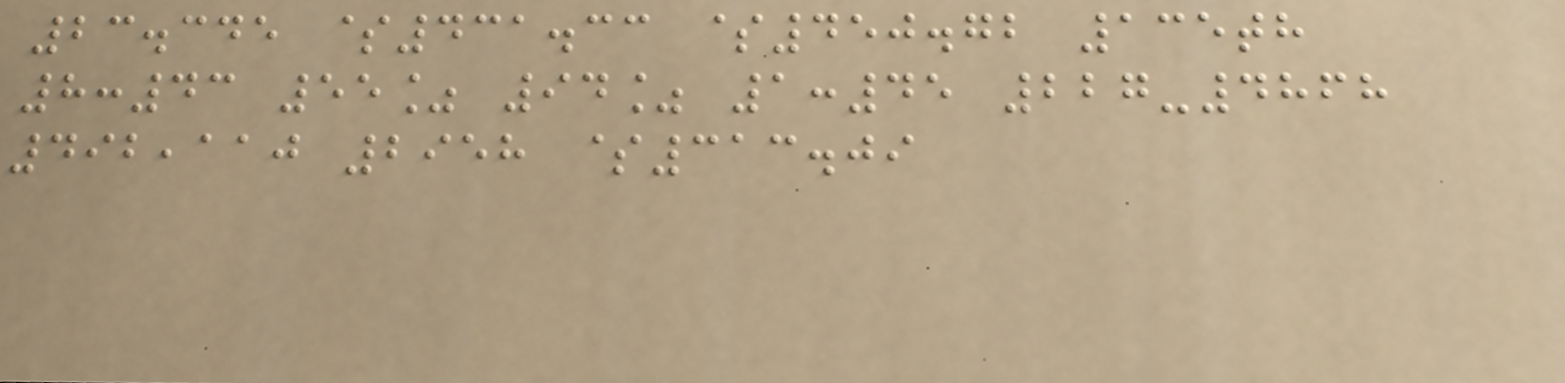23.345 $431.33 $450.72 135th
8:43 55% 94% 1:45 227-4868
492,110 2958 $313.09
